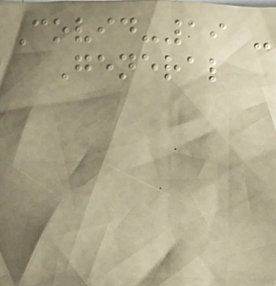Covid-19 -
General
